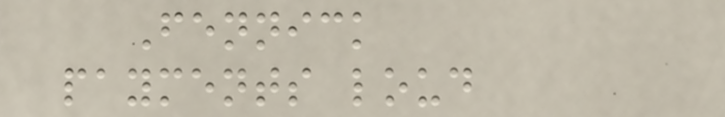Fennick
payments loud
